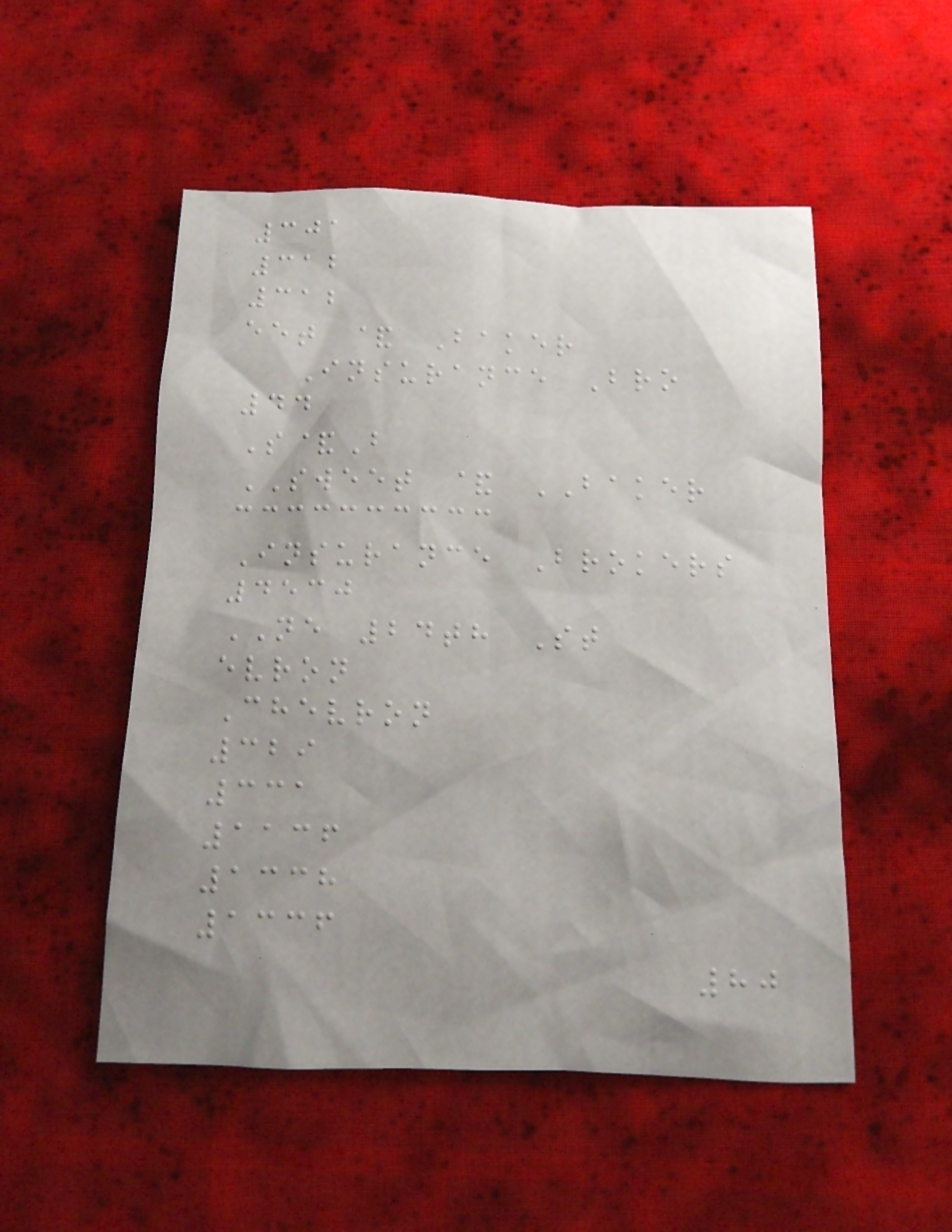301
312
312
eet & Baker
Insurance Bro
44
S&B
SWEET & BAKER
Insurance Brokers
4530
NE 24th St
evron
Chevron
329
331
1136
1338
1336
80
